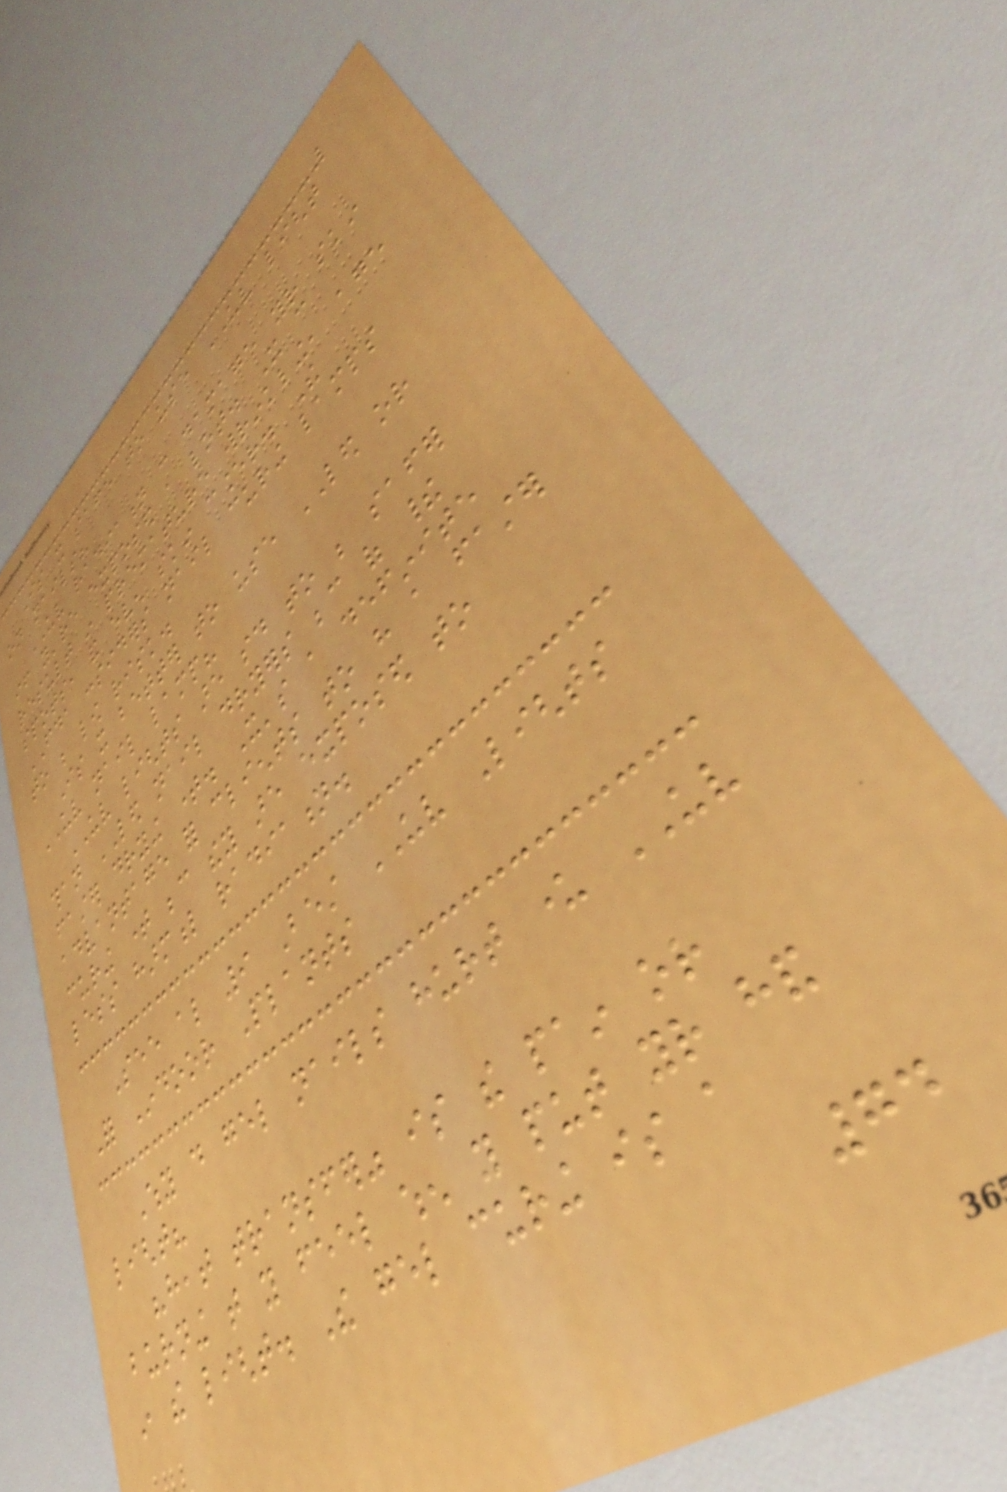Is it safe to use UV light
on nails?
UV radiation can damage your skin
if you're exposed a lot. It can
result in premature wrinkling, age
spots, and even skin cancer. The
FDA considers nail curing lamps
to be low risk.
Is it better to use LED or
UV nail lamp?
UV lights are said to be safer
than LED nail dryers because of their
faster drying time. It's a definite
advantage for clients to have a faster
curing time because they are exposed to
less harmful radiation.
See also 9 Best UV Lights
For Indoor Plants
Why do gel nails hurt under UV
light?
"heat transfer" is the pain or
burning that you feel when you put your hand
in the light. The gel curing is a
74
